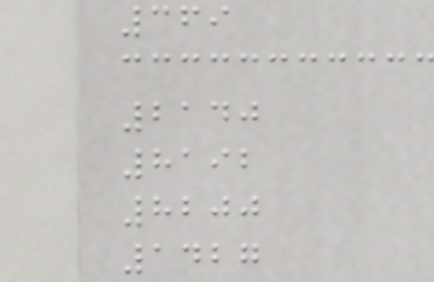369
2140
8192
8200
1427
